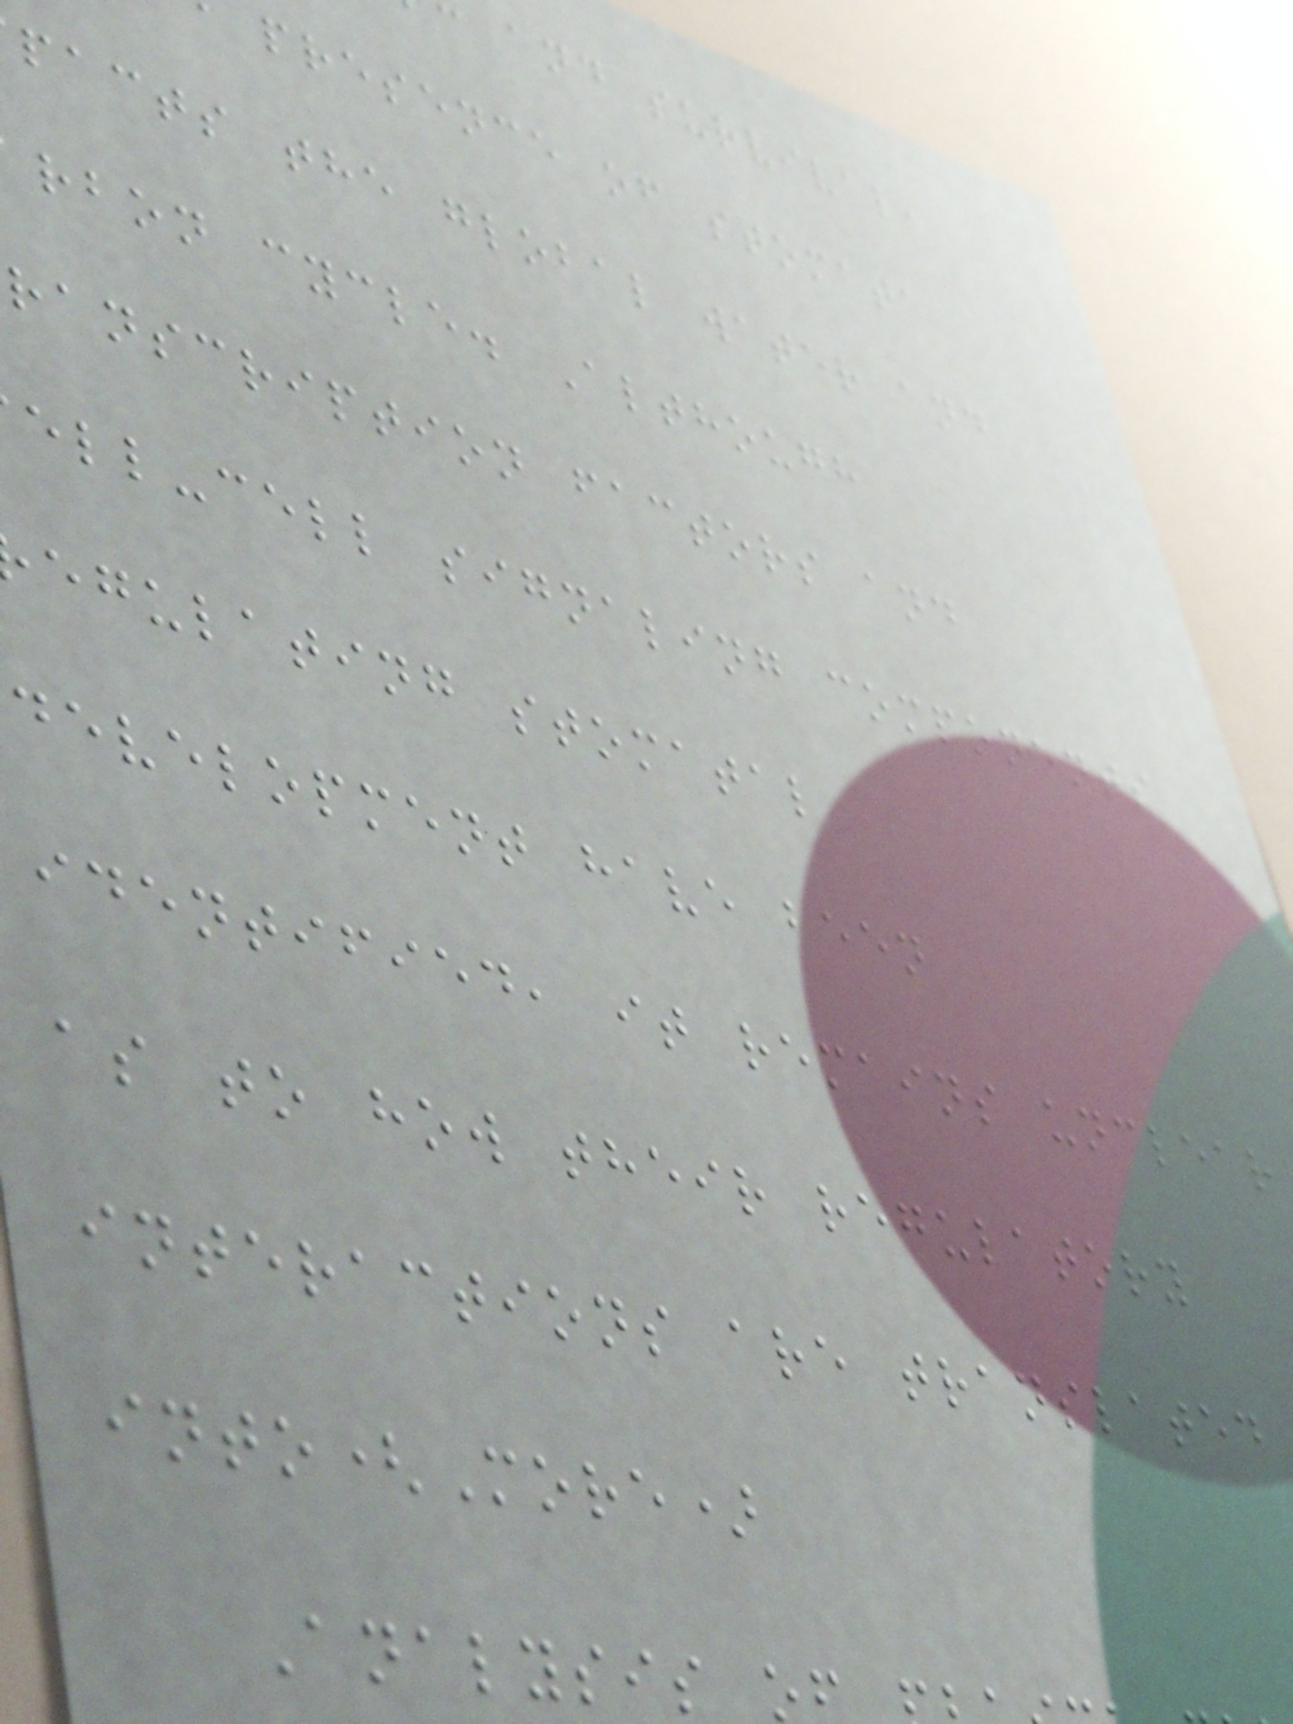and survival,
presence of stomata
pacts the global water and
rbon cycle. Although
ranscription factors and
ell-cell signaling components
egulating stomatal
development have been
identified, it remains unclear
as to how their regulatory
interactions are translated
into(More)
Analysis
